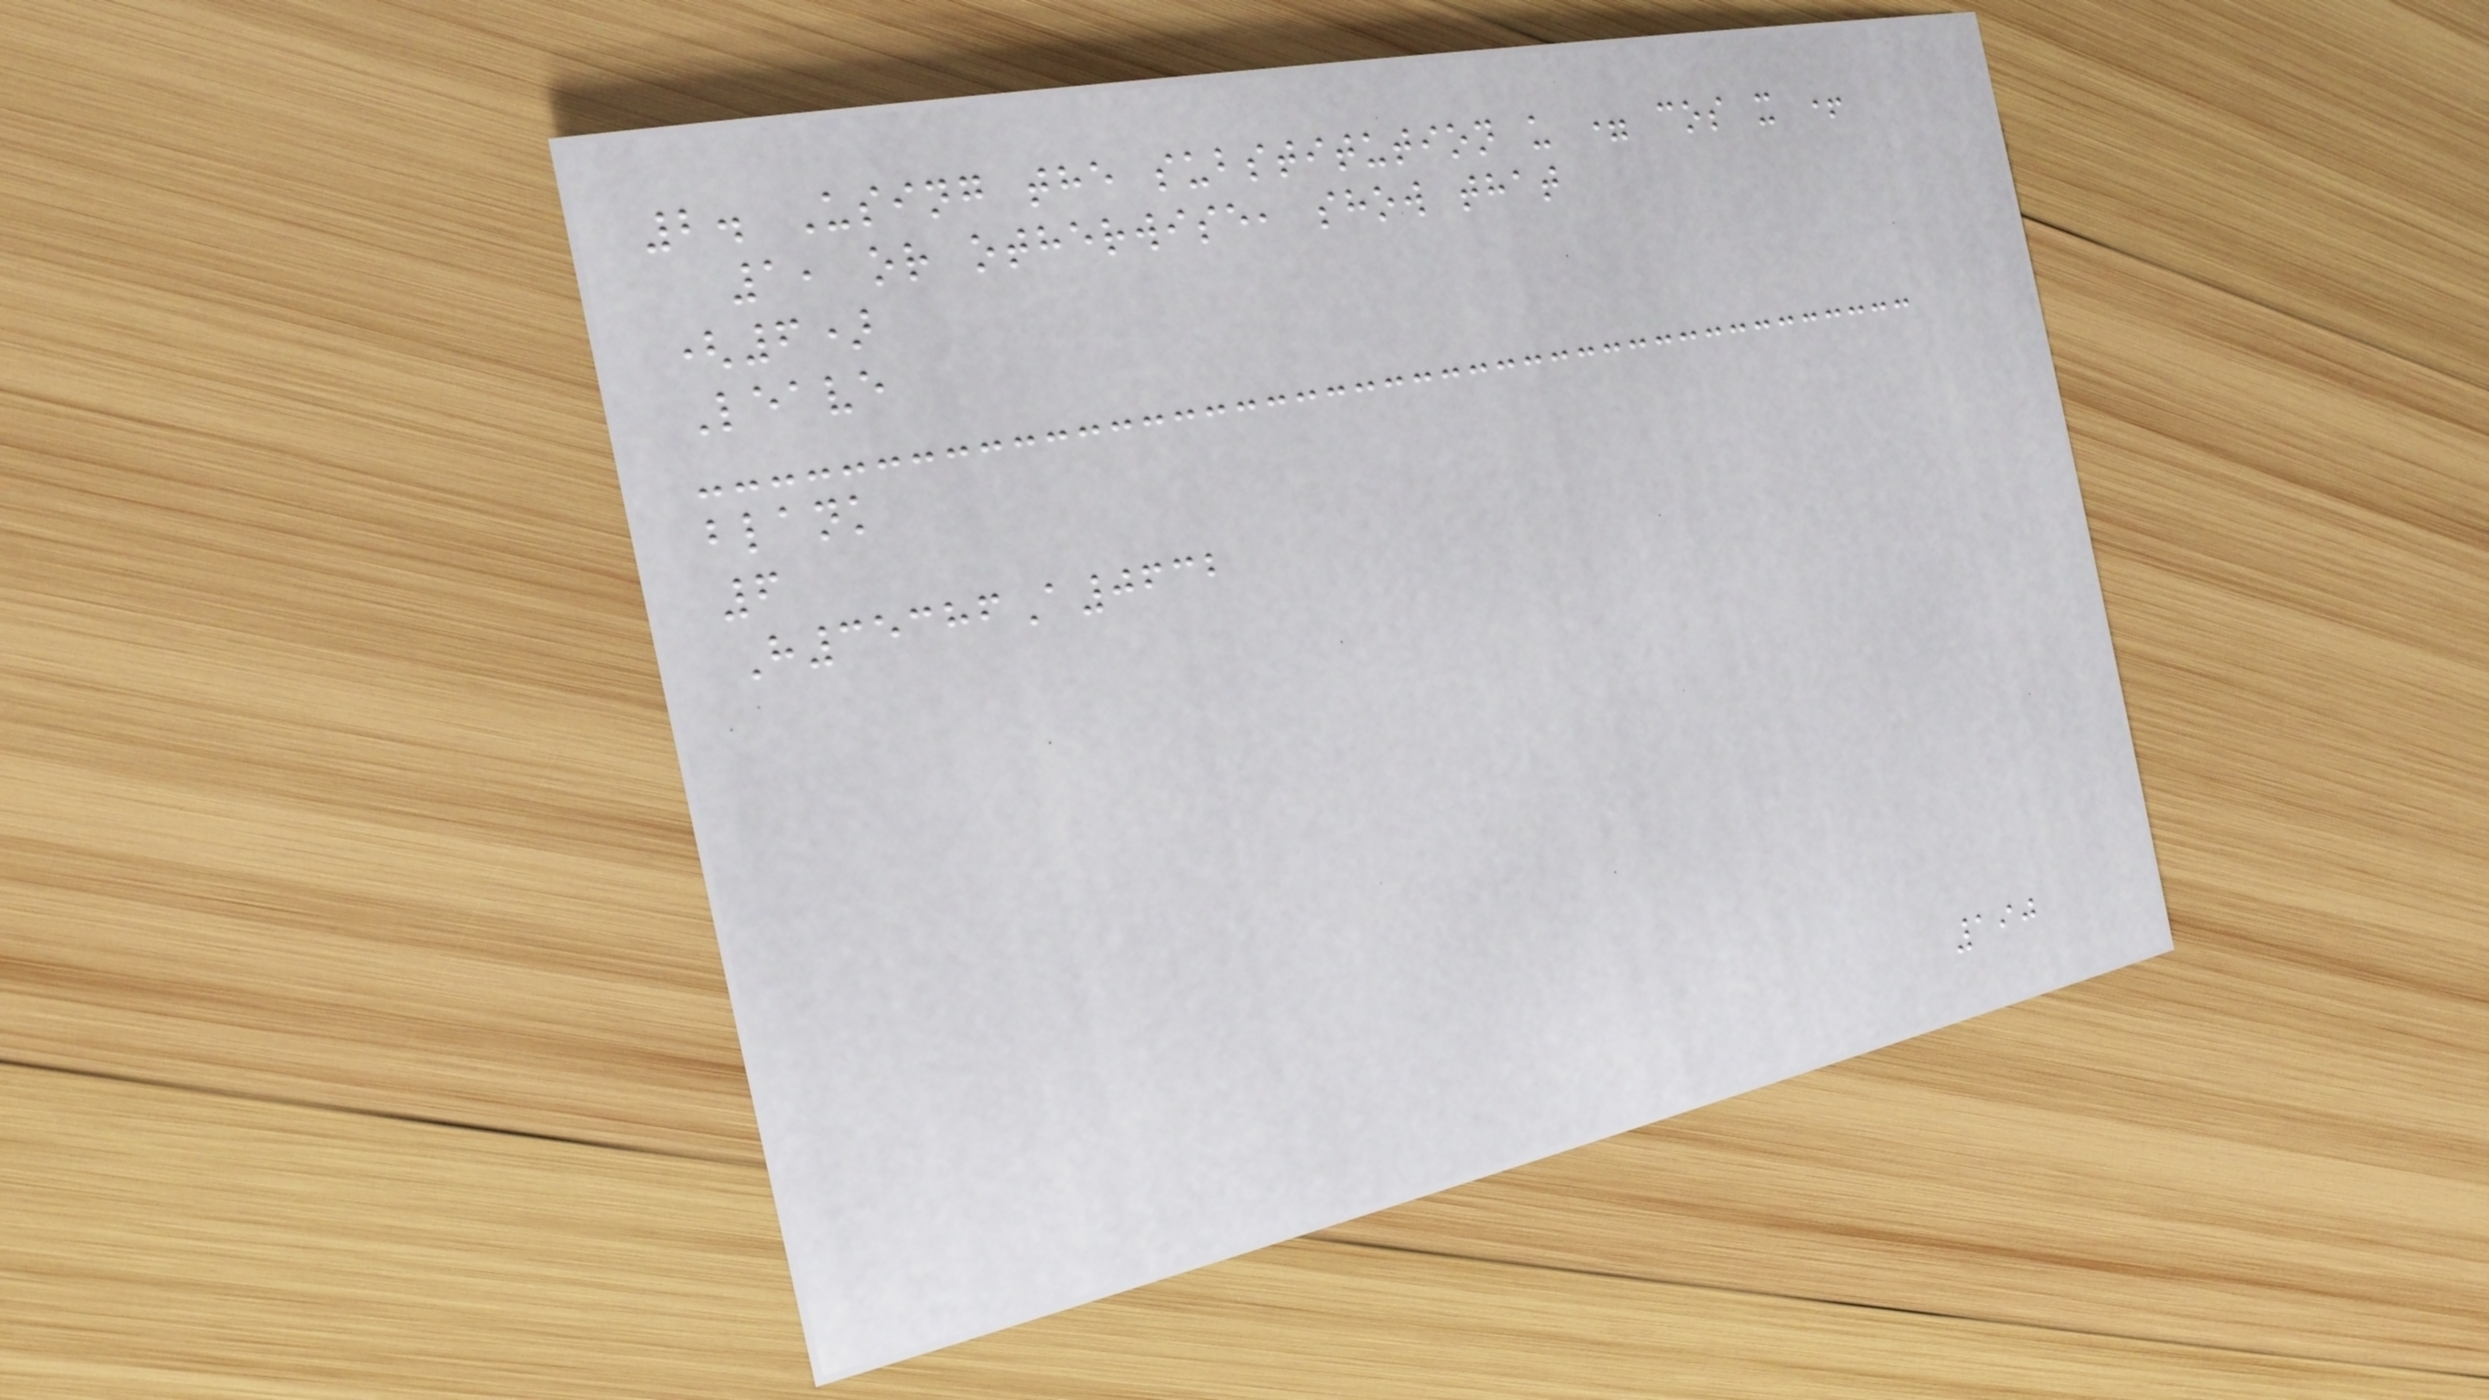2. Using the substitution u = cos x +
1, or otherwise, show that
(6)
Leave
blank
6
H35386A0632
190
